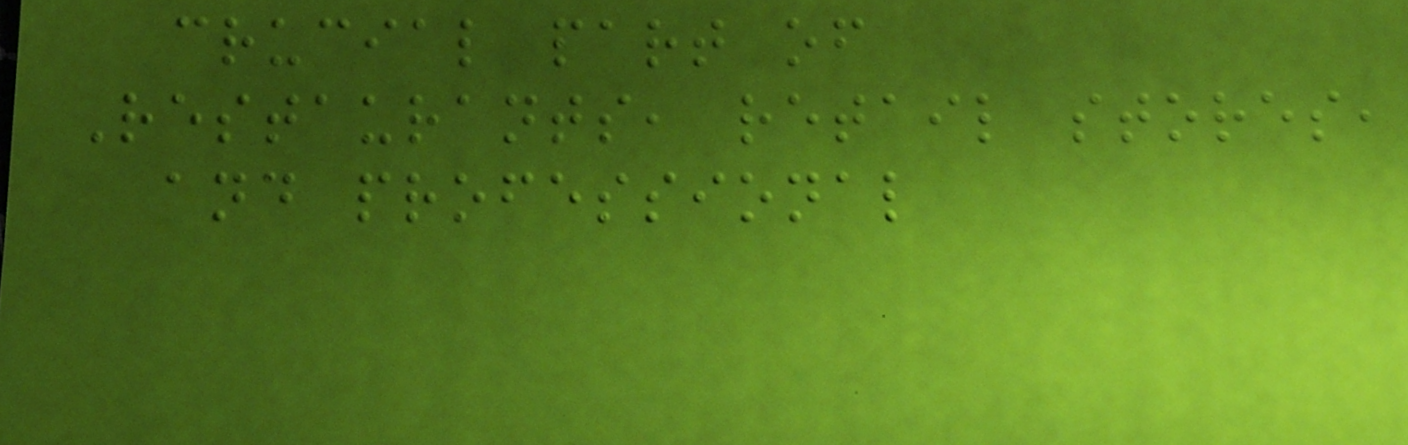crucial part of
Restaurants, retail stores,
and professional
